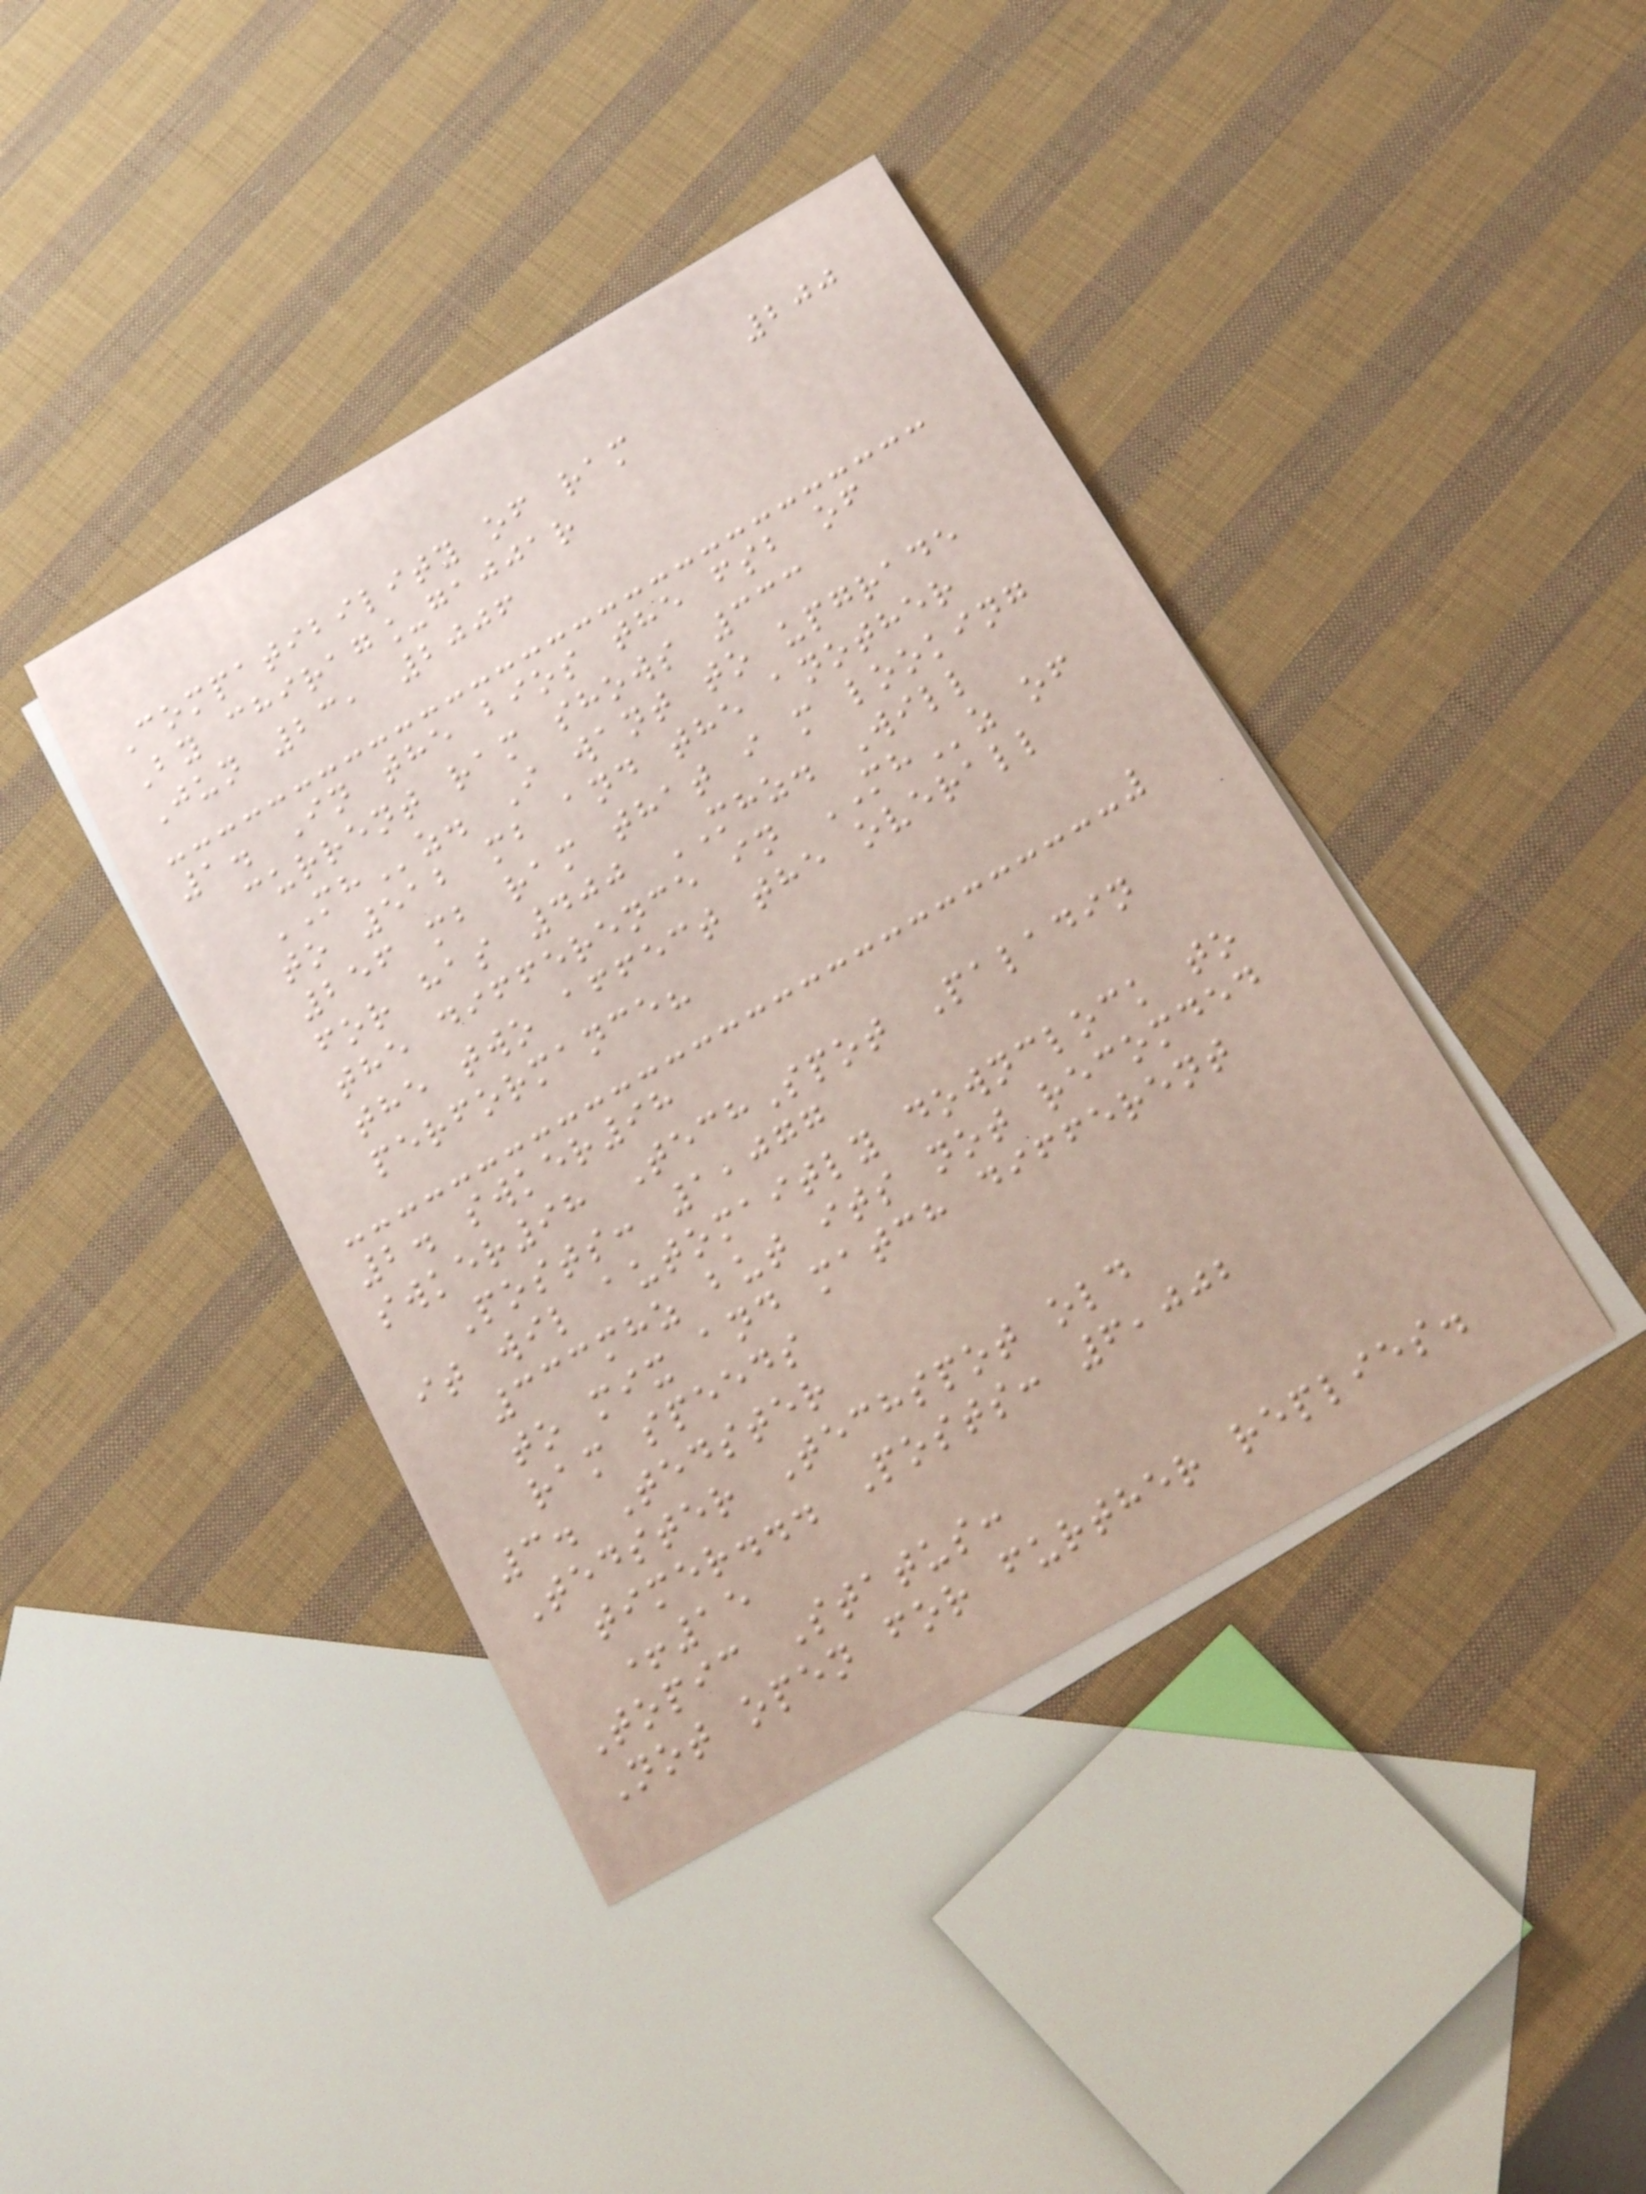200
Compatibility of ram
By chirag_gajjar
Jun 23, 2006
1. In the bios the fsb of
current ram shows 333
MHz. I want to upgrade
to 512 mb and the another
256 mb ram that i m looking
for has 400 MHZ. Will
the difference in MHz of
the two affect the overall
performance?
2. swker98
swker98 TechSpot Paladin
Posts: 1,077
it wil automaitly downclock to
333mhz but its not recomded
to mix and match different
ram speeds
3. Tedster
Tedster Techspot old
timer... Posts: 6,002
+15
Topic Status:
Not open for further replies.
